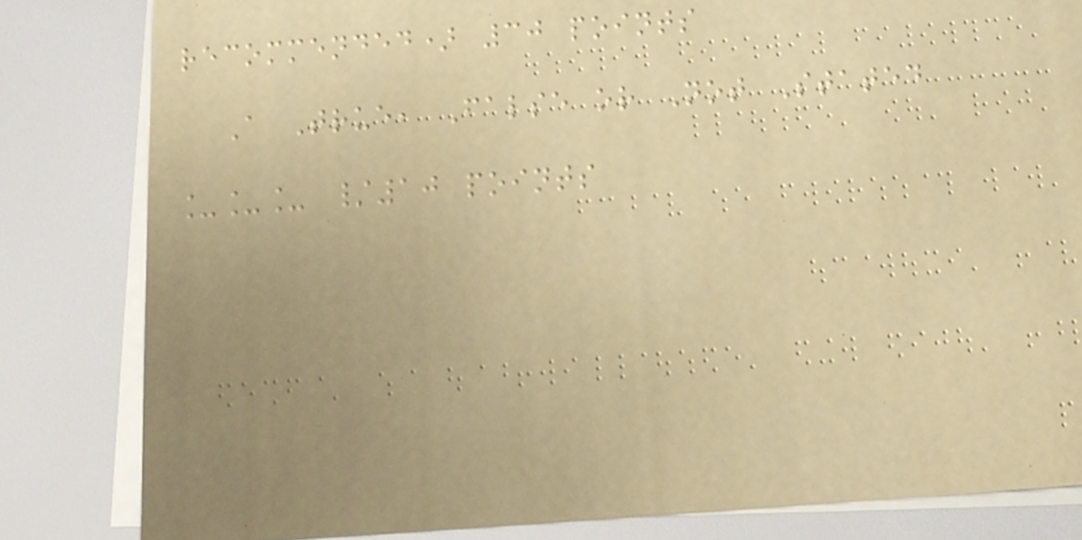recommended) 30 points
A True, False or Not Stated
___ /10 points
